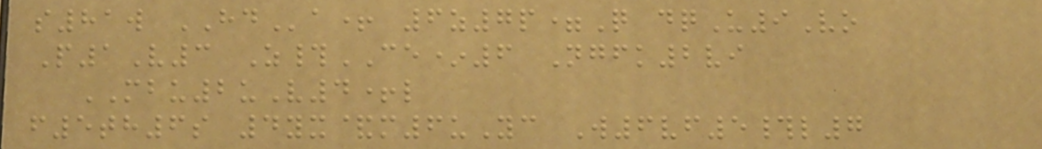s81w HDa+ 6z7p=Q dqU9Vo
P1V3 Z#CE*6 Ngfk2vi
MBU2uV4+l
f5th6s 4yx&m6uYc W6vf5#l7
